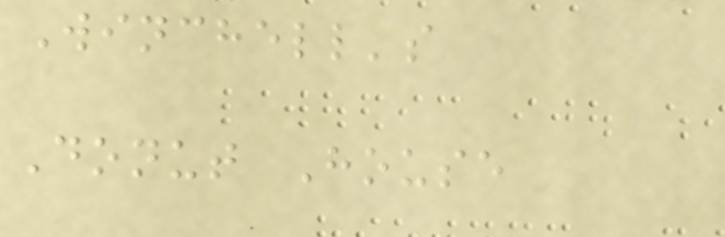Winchell's
Donut House
